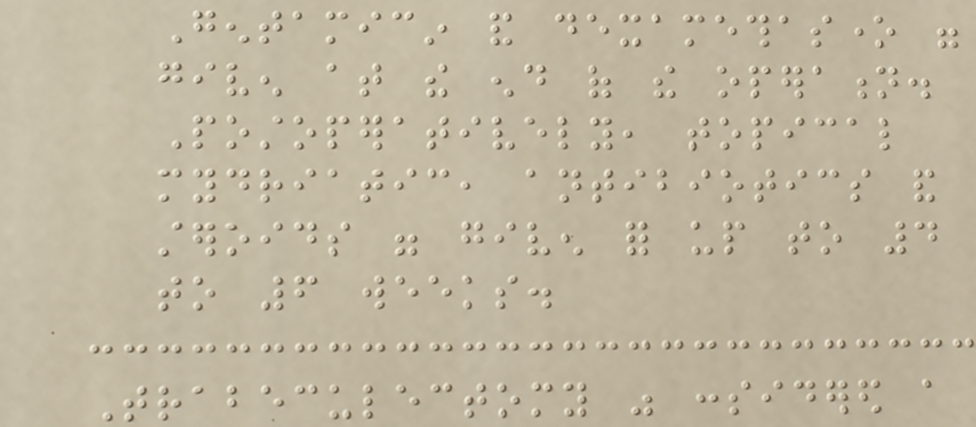Gentamicin and dexamethasone were
given at the end of the operation.
Postoperatively, topical
mydriatic, antibiotics and
steroids were given for up to 4
to 6 weeks.
Trabeculectomy was considered a
